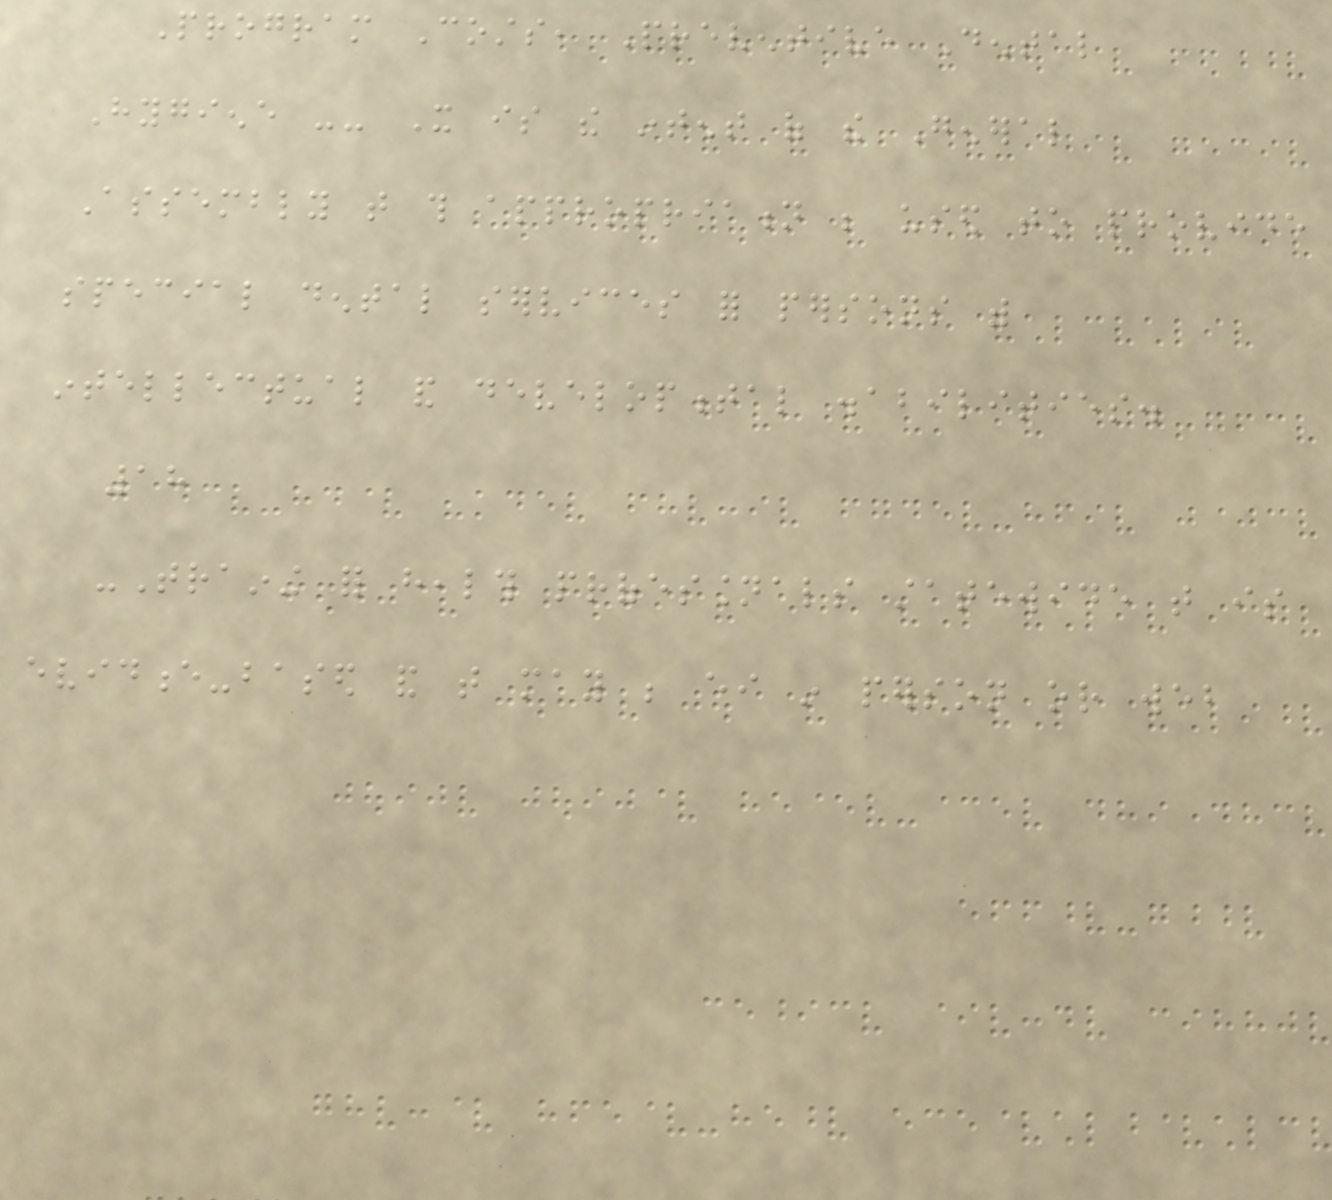Program Costs, Preventive Dental
Hygiene -- It is the intent of the General
Assembly that this appropriation be used to provide
special dental services for persons with
intellectual and developmental disabilities.
18
-Training for health professionals statewide that is
evidence-based and that may be either in person or web
